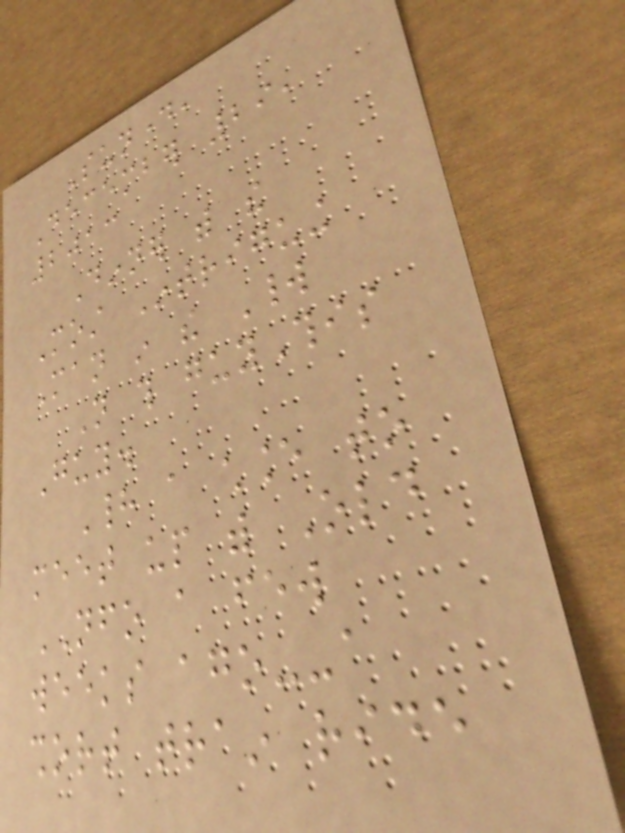Sunday,
December 29,
2013
Dinner with the
Most Intriguing
Man in the World
Not this guyThis
Guy.
Had a chance to
meet up with Old
NFO a few
weeks ago--a
short train ride
